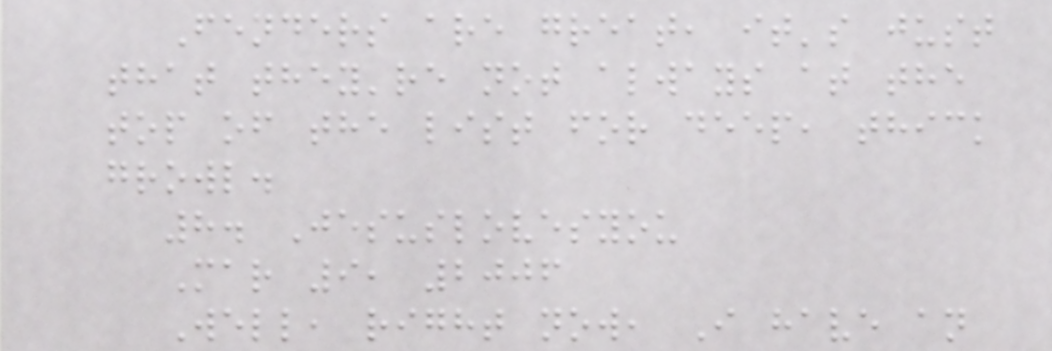Fenders are great, it's just
that they're not always at the
top of the list for deep, thick
growl.
8. Jesuslovesyou
Mar 9, 2006
Well, right now, I have an
